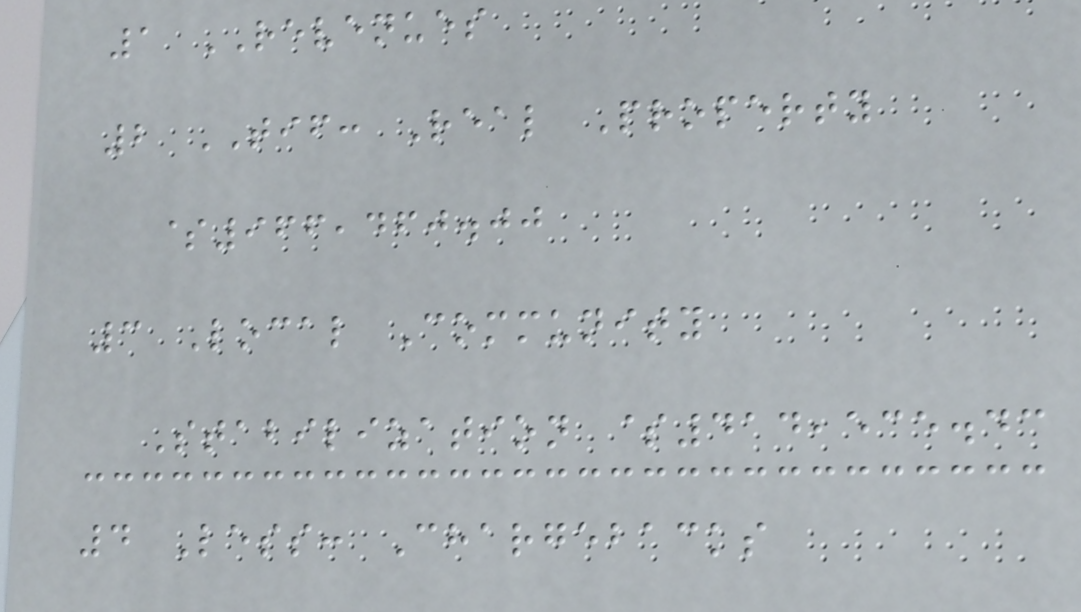1 REVENUES
2 TIF: Real Property
$966,460.00
3 Local Community
Stabilization $414,535.43
4 Less: Chargebacks
